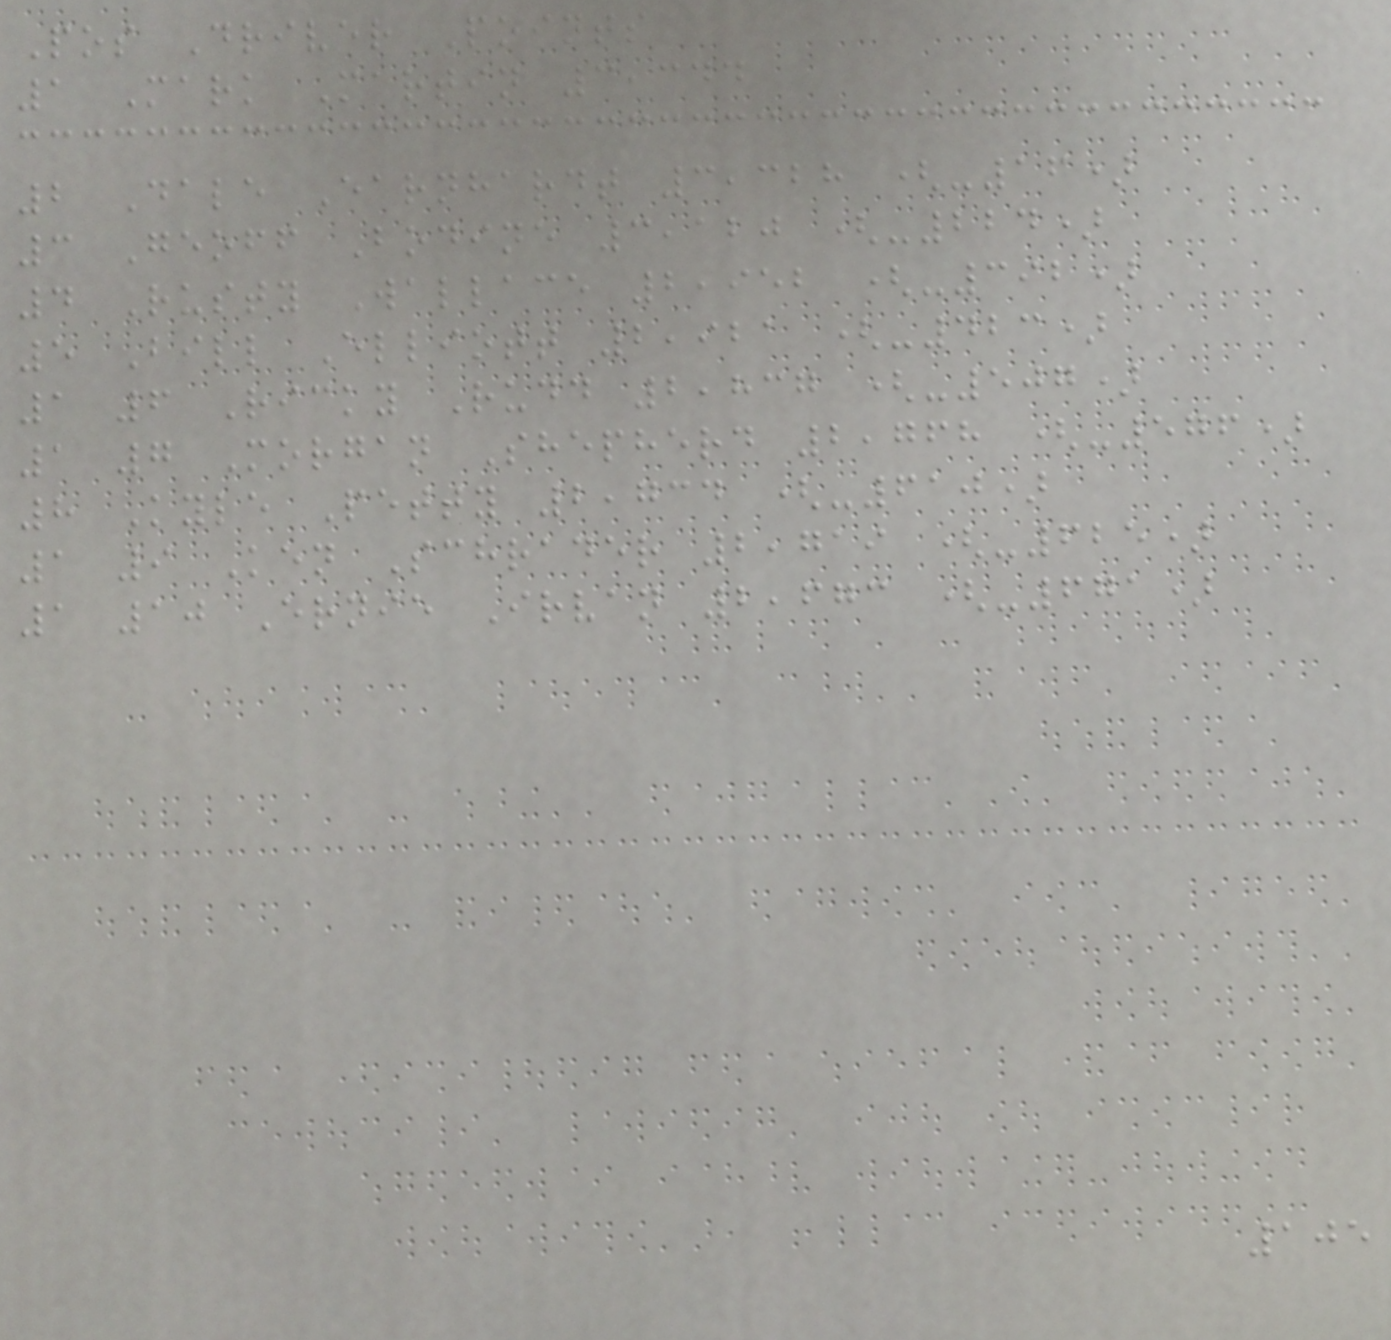Pos Driver Points
1 Mark Martin 3,344
2 Dale Earnhardt 3,328 (-16)
3 Geoff Bodine 3,120 (-224)
4 Rusty Wallace 2,952 (-392)
5 Bill Elliott 2,921 (-423)
1 6 Ricky Rudd 2,837 (-507)
1 7 Morgan Shepherd 2,768 (-576)
8 Kyle Petty 2,734 (-610)
1 9 Ken Schrader 2,719 (-625)
1 10 Ernie Irvan 2,673 (-671)
105
